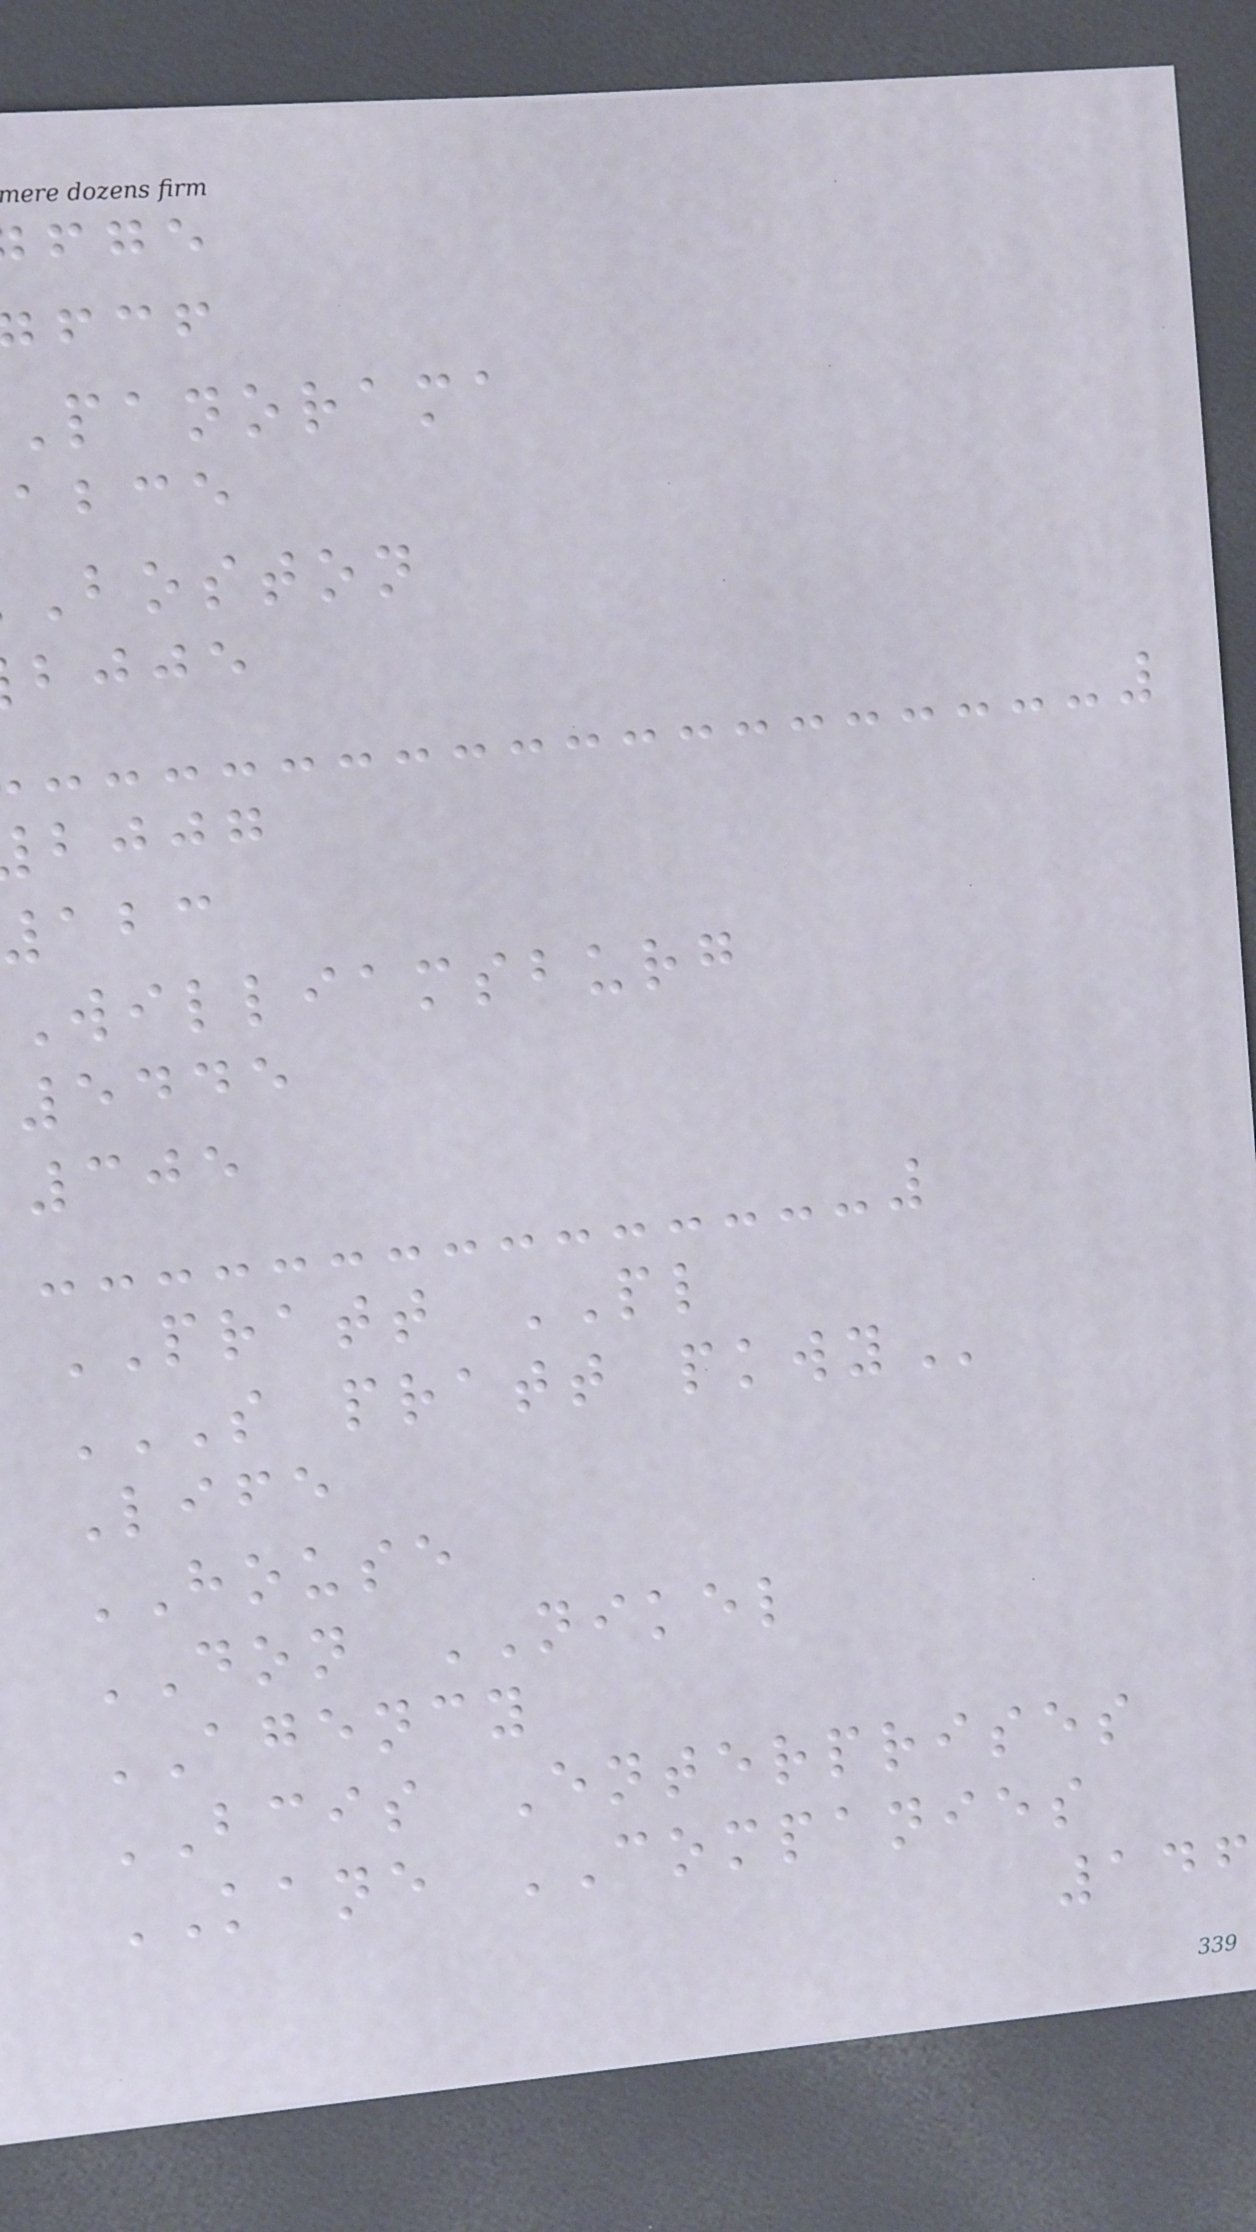panorama
abce
boston
bjje
bjjg
Williamsburg
5445
305
PRATT PL
S PRATT PKWY
Life
HOUSE
DON NIKEL
AGENCY
BCIS Enterprises
KANE COMPANIES
146
